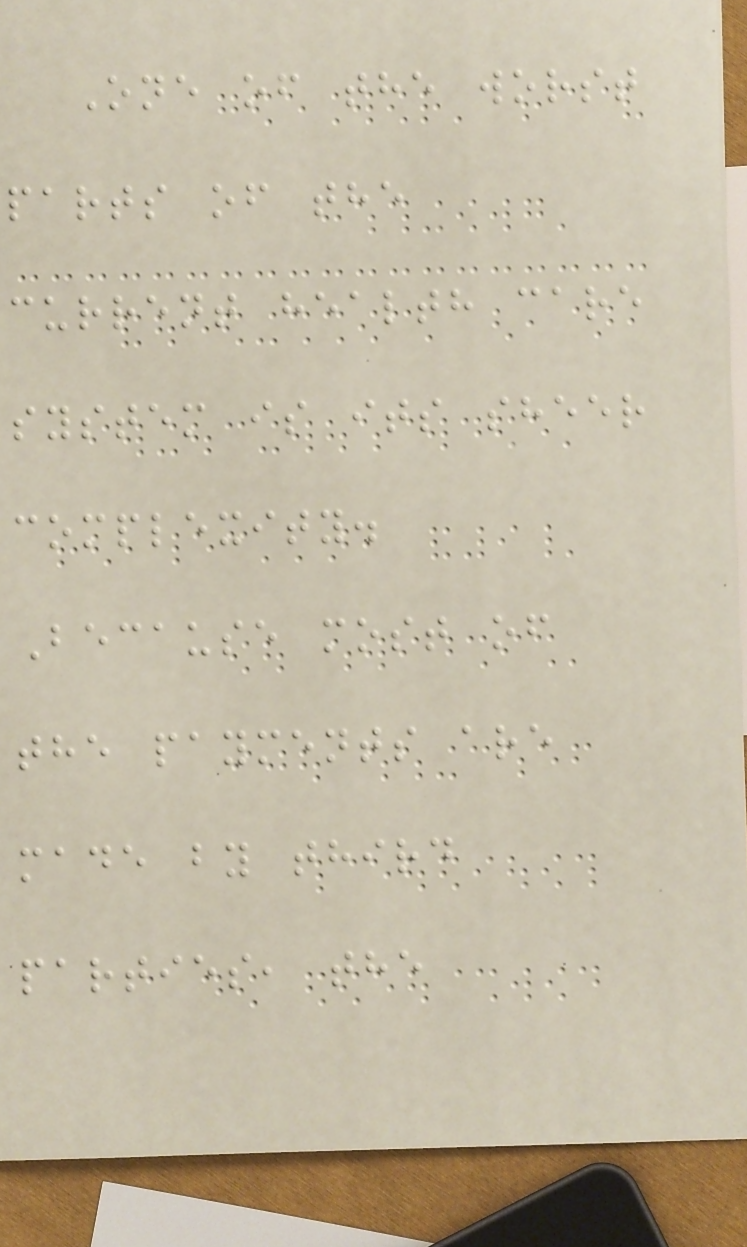One of the worst
parts of the
current health care
system is its sheer
complexity.
Because most of
the payments are
made by third
parties, the
